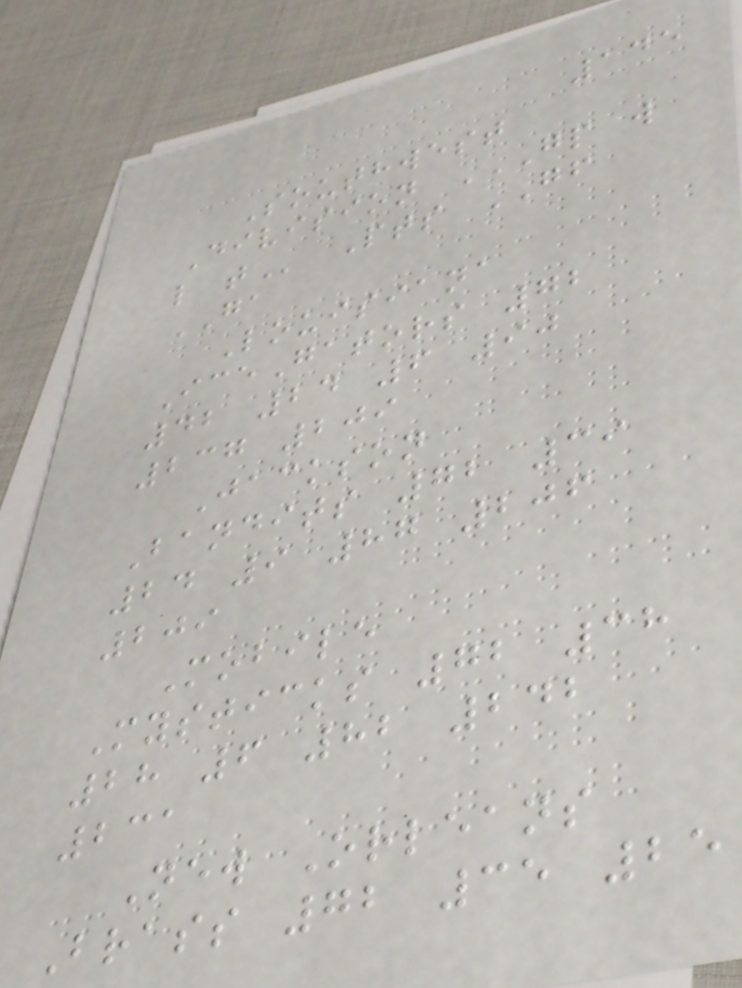145
Southwest
Division GP W
L T Pts GF
GA
Louisiana
IceGators 72
42 24 6 90
237 209
Jackson
Bandits 72 39
24 9 87 206
209
Mobile
Mysticks 72 38
28 6 82 242
231
New Orleans
Brass 72 35 25
